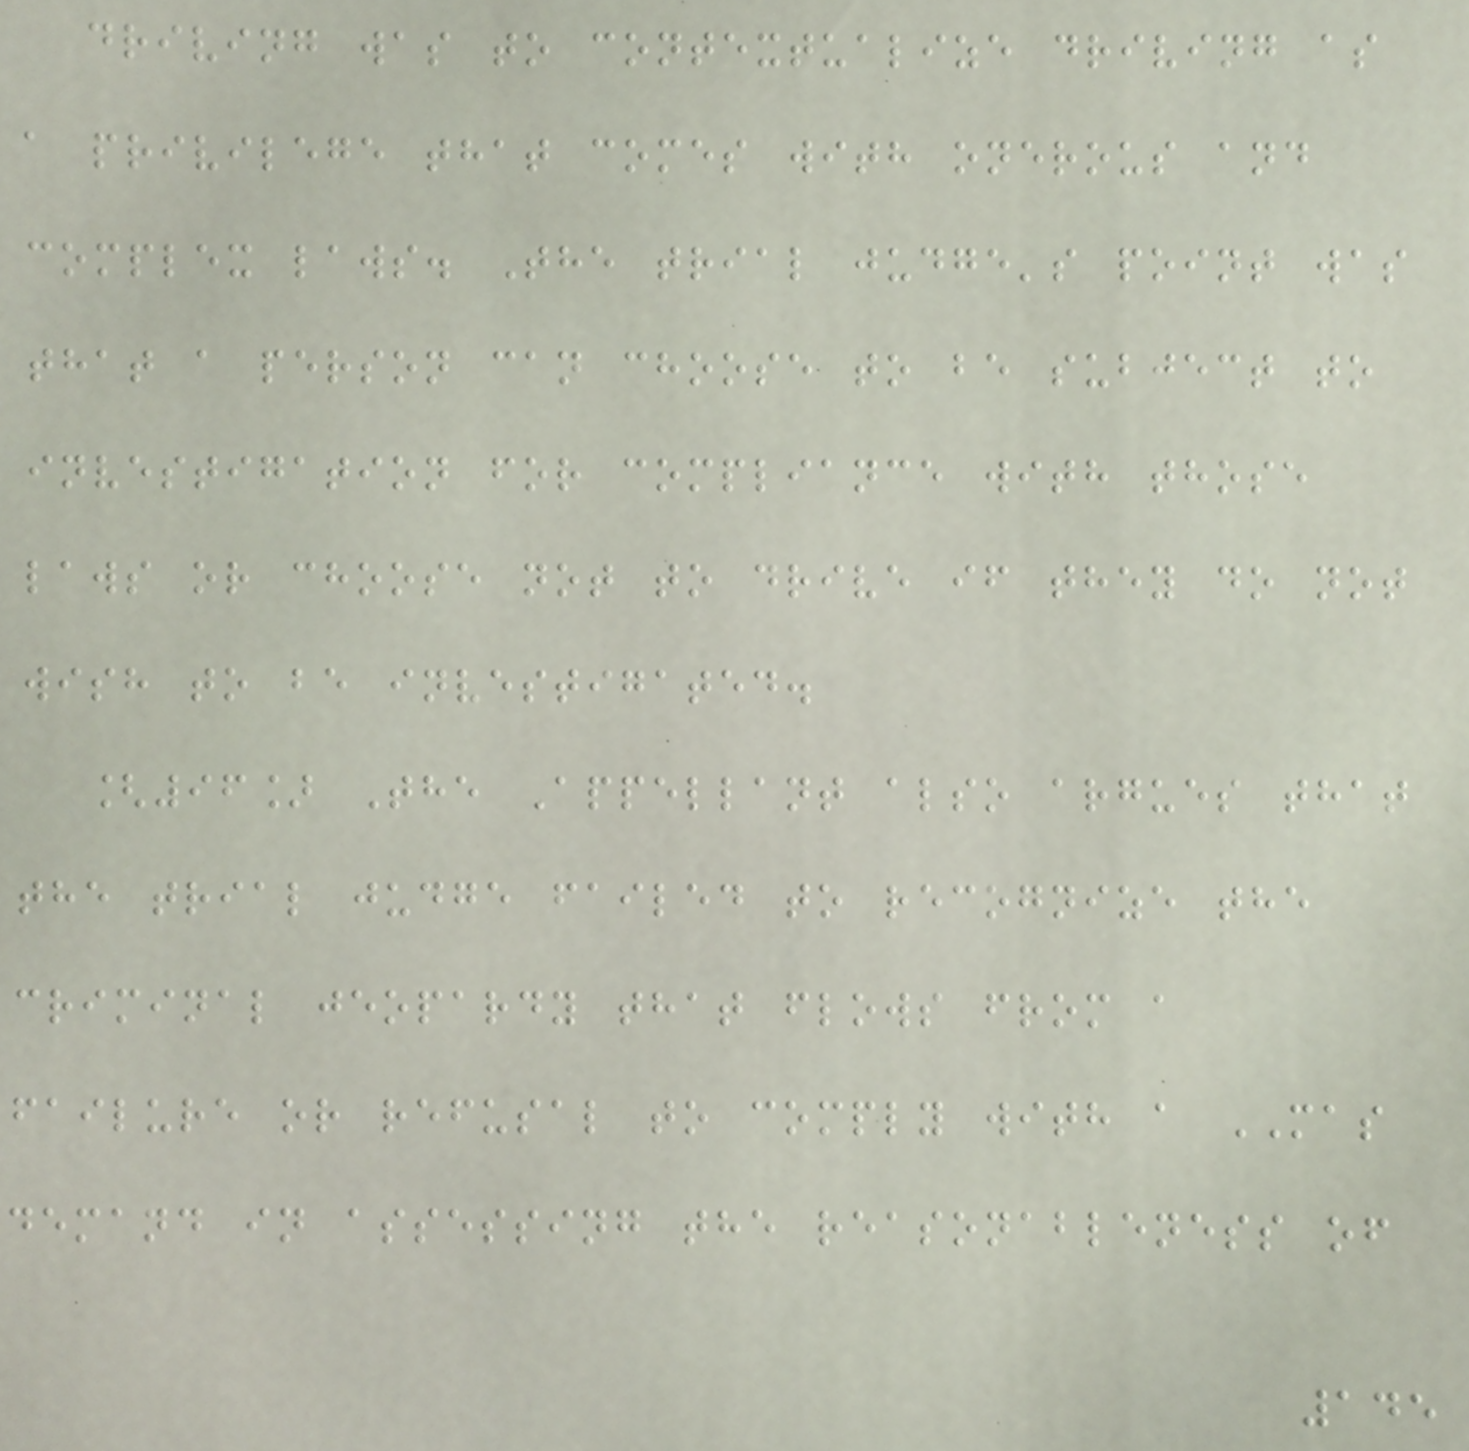driving was to contextualize driving as
a privilege that comes with onerous and
complex laws. The trial judge's point was
that a person can choose to be subject to
investigation for compliance with those
laws or choose not to drive if they do not
wish to be investigated.
[96] The Appellant also argues that
the trial judge failed to recognize the
criminal jeopardy that flows from a
failure or refusal to comply with a MAS
demand in assessing the reasonableness of
145
